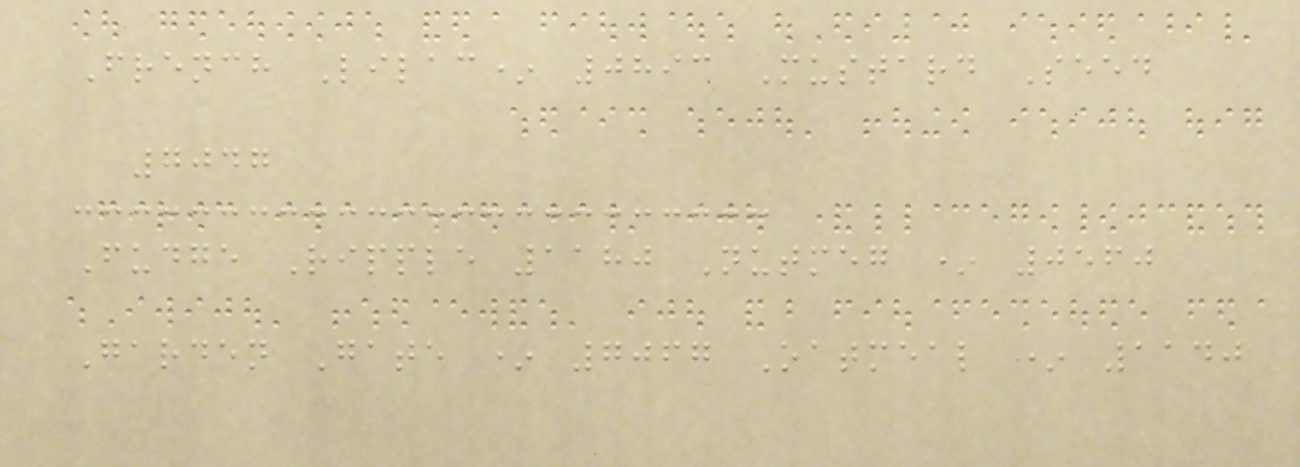French Lilac* 0893 Mustard Seed
7047
Fudge Ripple 1180 Nutmeg * 0560
Garden Gate * 7067 Oatmeal * 1140
